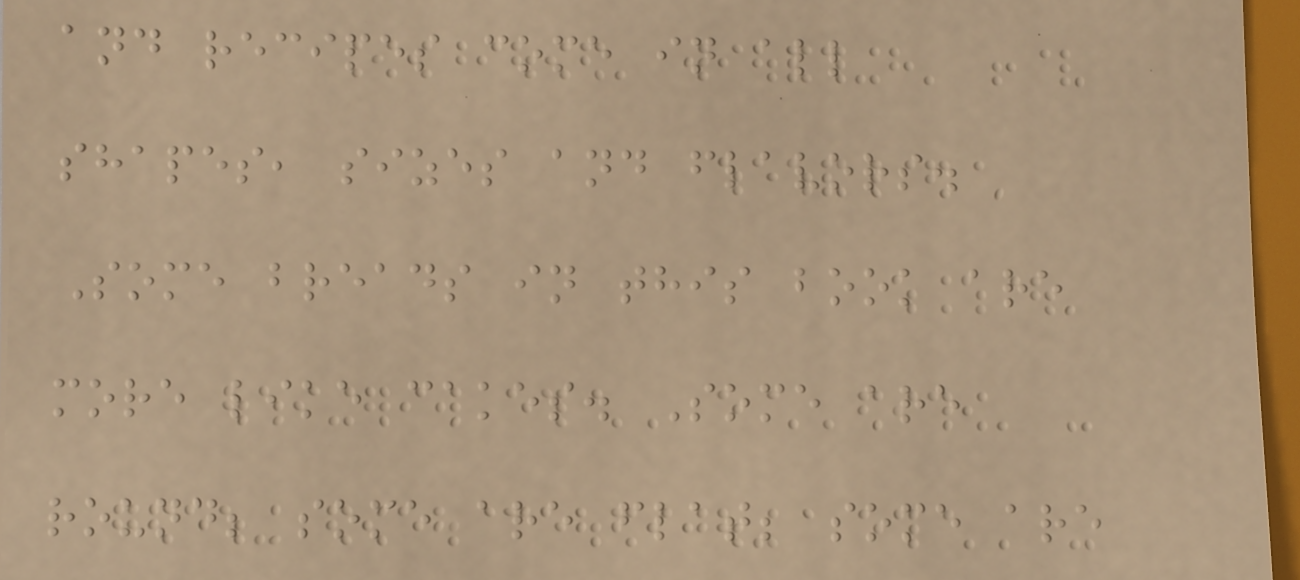and recipes come in all
shapes, sizes and flavors.
Some breads in this book are
more like cakes. Some are
round; some are flat; some are
